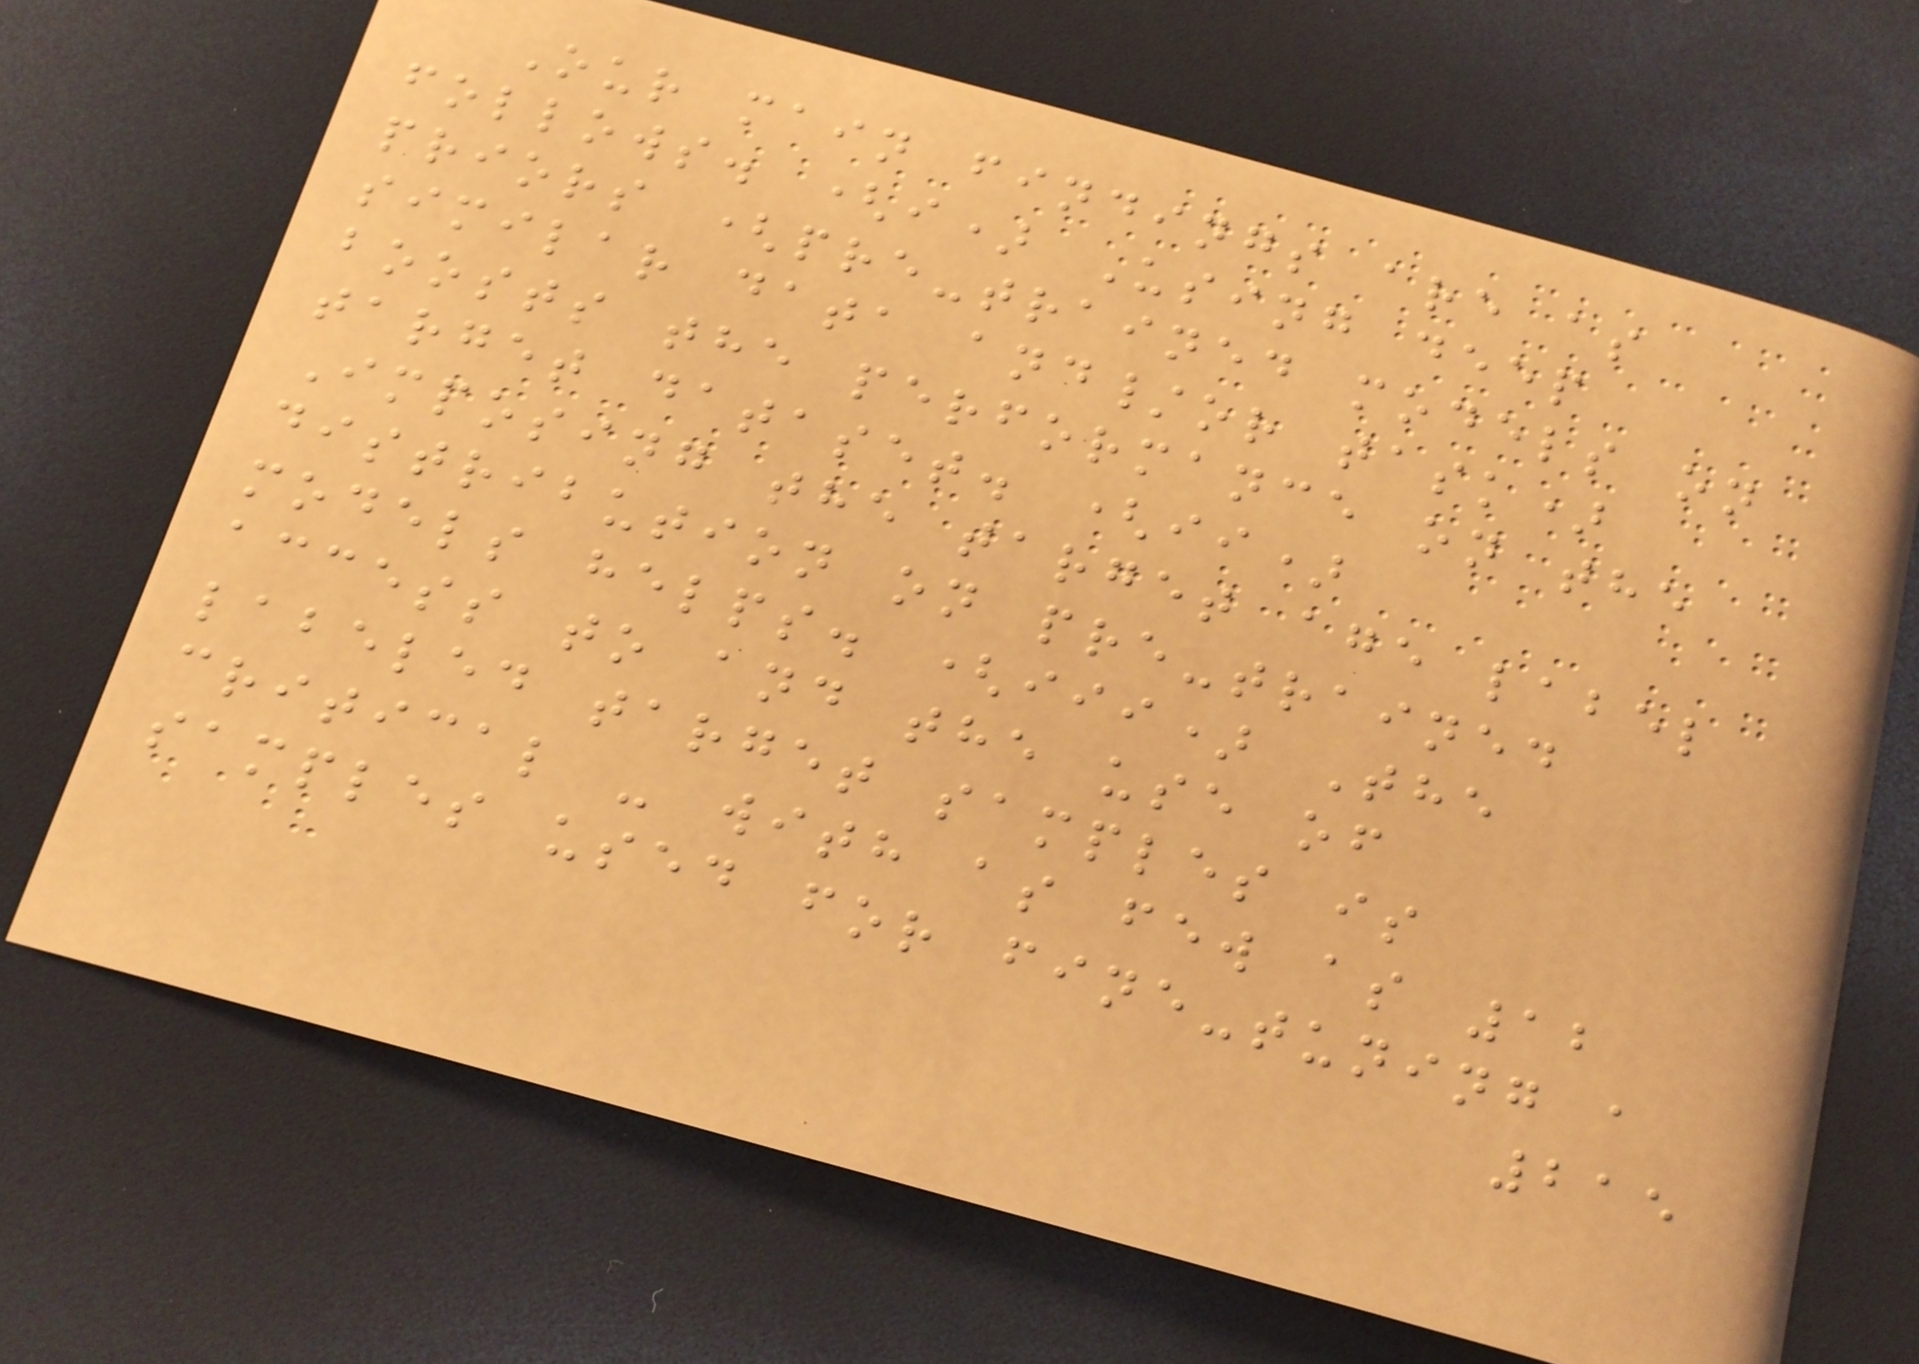Our main findings are as
follows. (i) Using deep
priors (pre-trained models on
similar data and/or task)
boosts the performance on the
target dataset. (ii)
Imposing the target age label
distribution on pre-trained
models helps. (iii) The
access to and the use of
labeled target samples is
critical - with as few as 12
samples used for fine-tuning a
215
